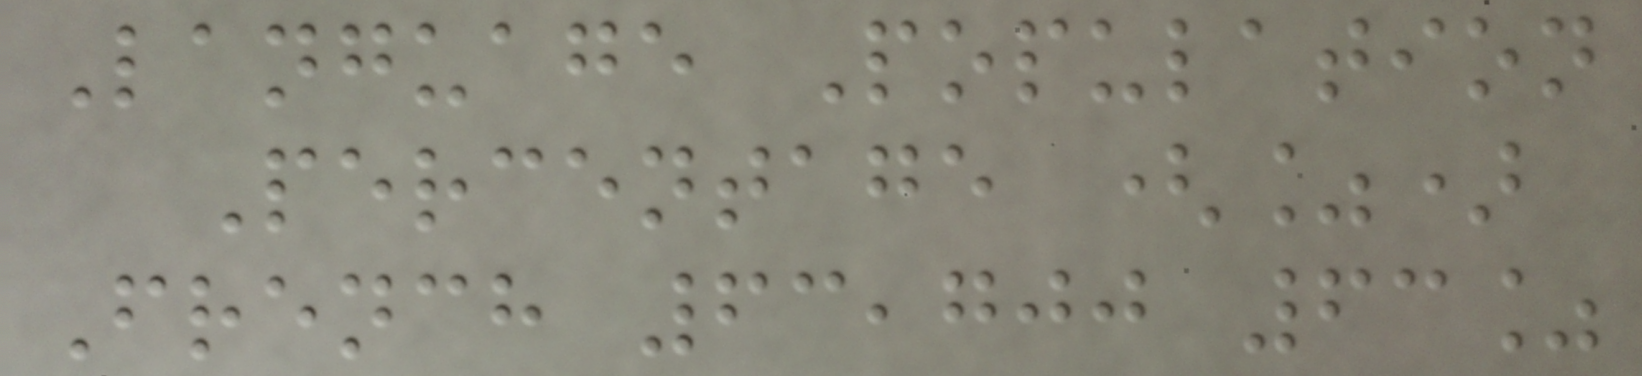Language Population
Percentage (%)
French 63,700 63%
